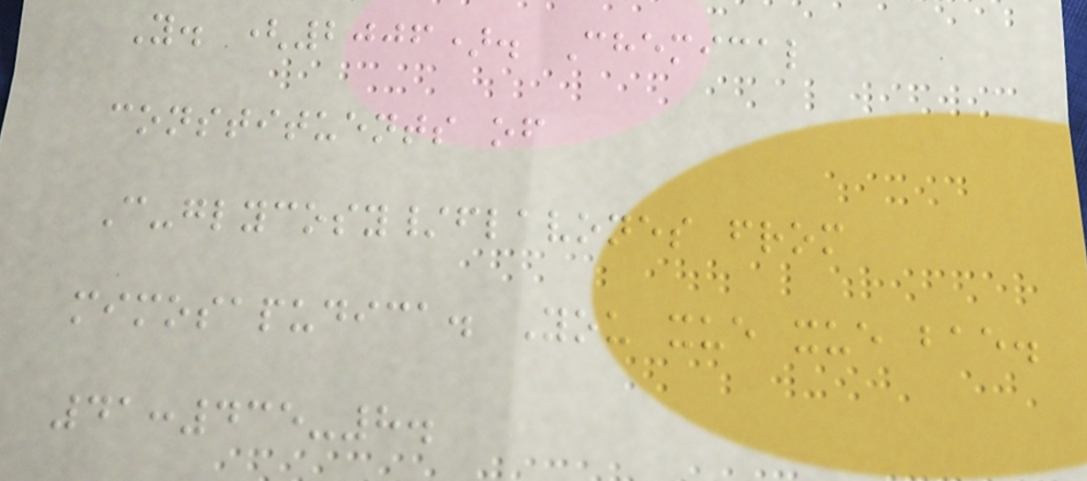Y. (2006). Chemical
constituents of
C-glycosy/flavones from
mimosapudica. You xue xue bae.
41:435-8.
